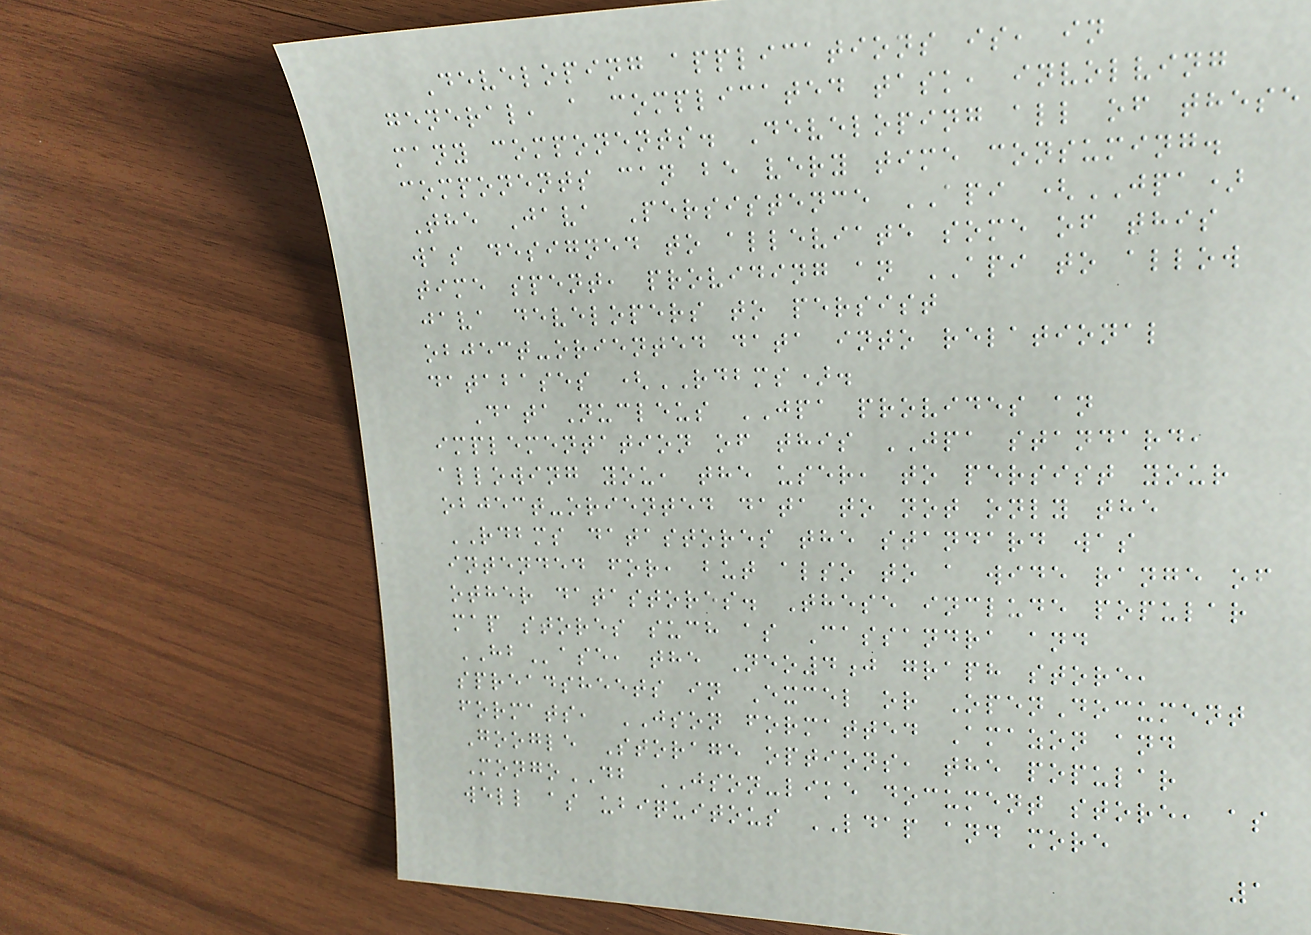Developing applications is, in
general, a complicated task, involving
many components. Developing all of these
components can be very time consuming.
The Java Persistence API (JPA)
was designed to alleviate some of this
time spent, providing an API to allow
java developers to persist
object-oriented data into relational
databases (RDBMS).
DataNucleus JPA provides an
implementation of this JPA standard,
allowing you, the user, to persist your
object-oriented data to not only the
RDBMS datastores the standard was
intended for, but also to a wide range of
other datastores. These include popular
map stores such as Cassandra and
HBase, the Neo4j graph store,
spreadsheets in Excel or OpenDocument
formats, JSON formatted Amazon and
Google Storage options, the popular
MongoDB JSON-like document store, as
well as ubiquitous LDAP and more
1
